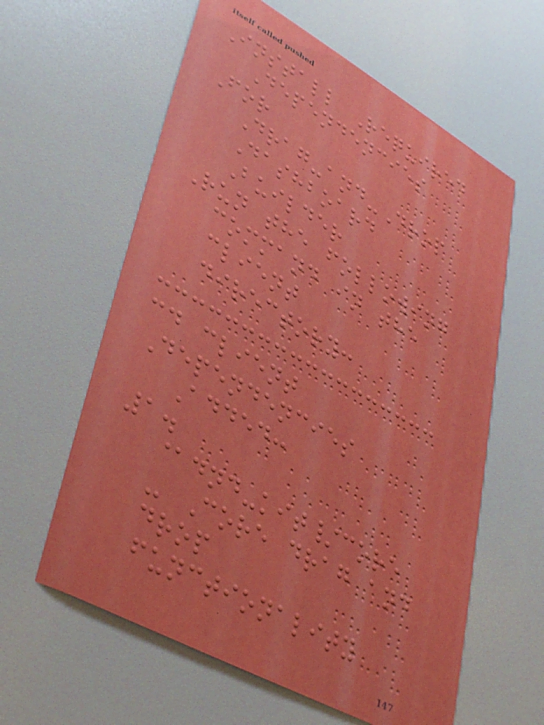Install Required
Dependencies
For
Drag-and-Drop
Dashboard
Builder
Run the following
command in the
client
directory:
cd client
Dependencies
Added:
1.
@dnd-kit/core
- Core drag and
drop
functionality
